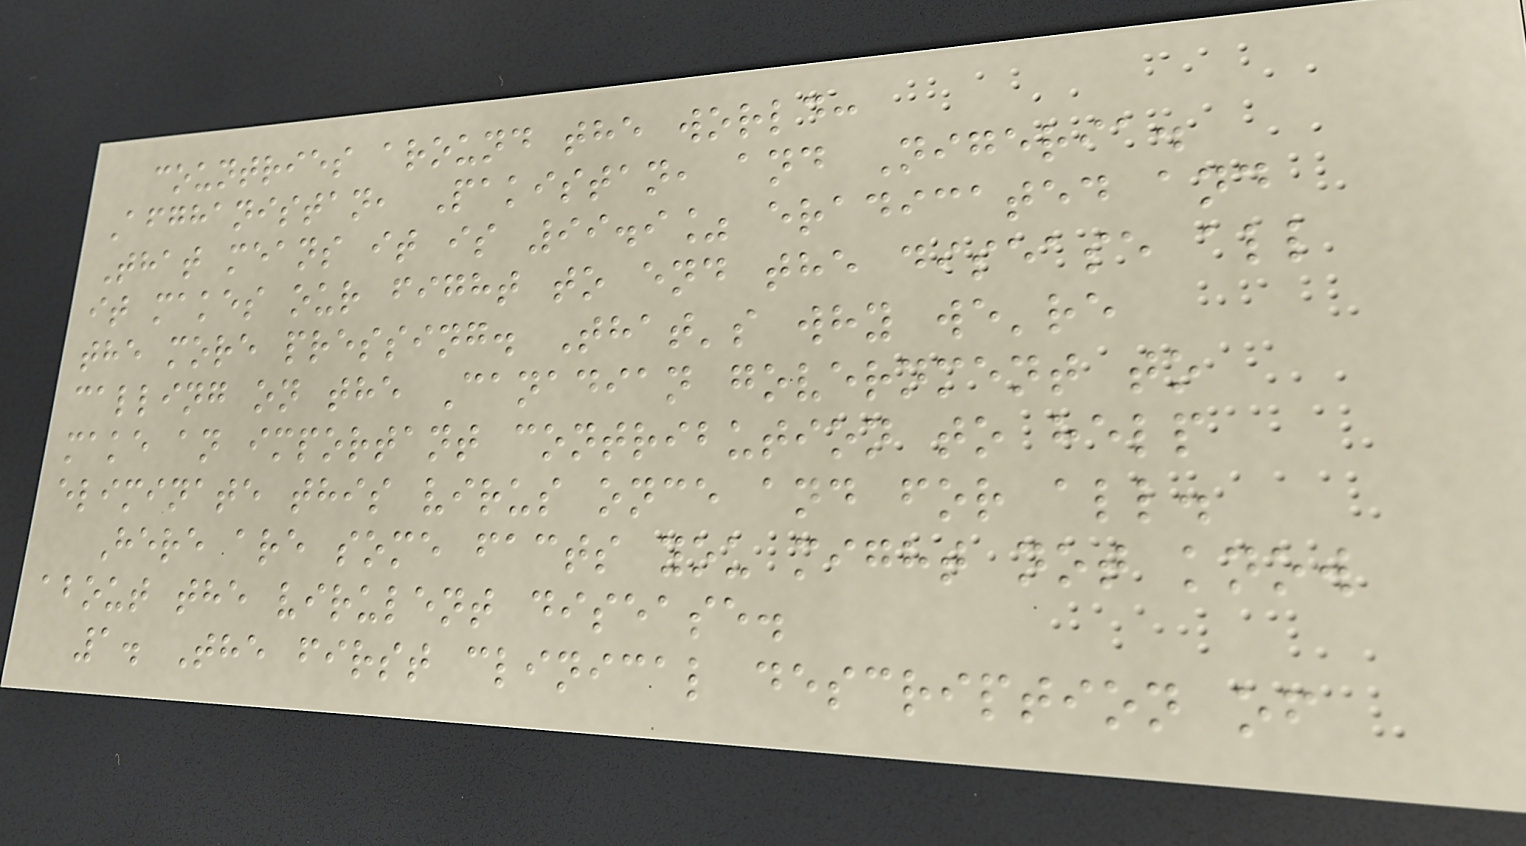countries around the world:
Afghanistan, Pakistan, and Nigeria.
That means it is 99.9% eradicated and
it makes our fight to end the disease all
the more pressing. That's why we're
calling on the Canadian government to
make an important contribution to help
eliminate this virus once and for all.
Here are some facts you might not know
about the virulent disease.
1. The first clinical description of
